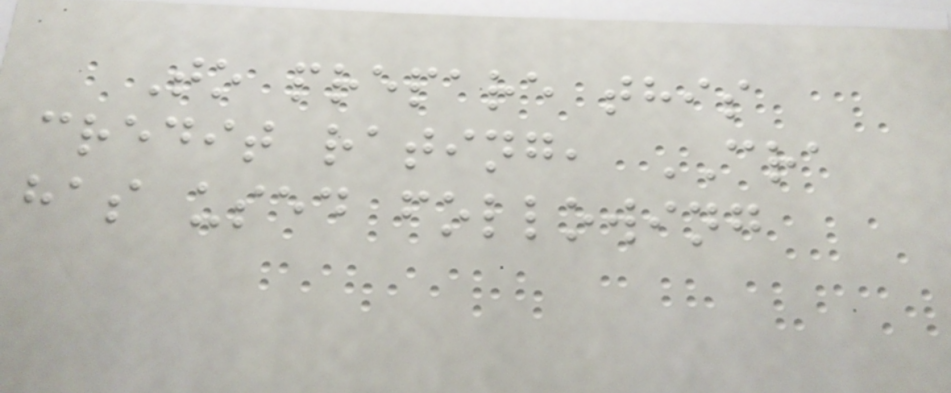To prepare this
credit rating, CRA
has used following
